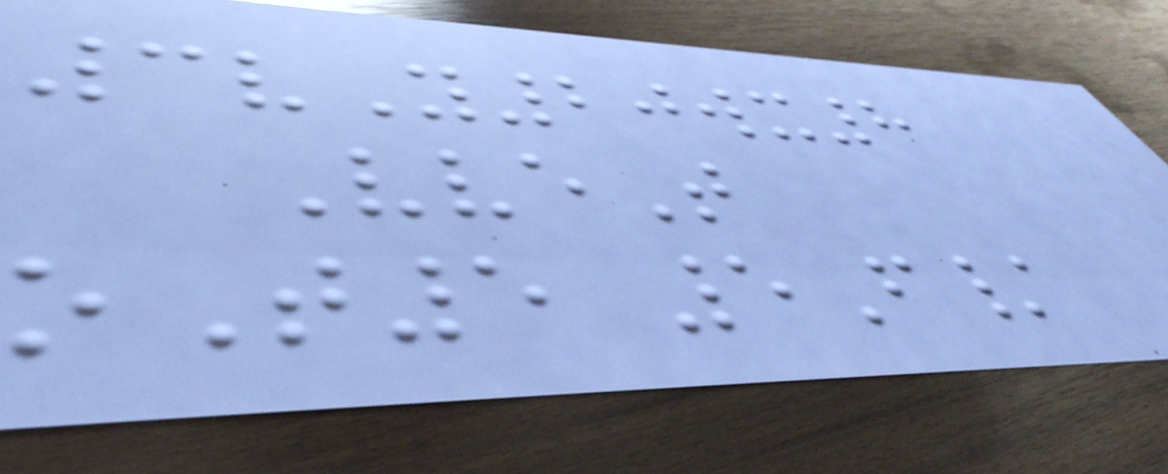3vY20wx8
VveT
oT5 5F/
